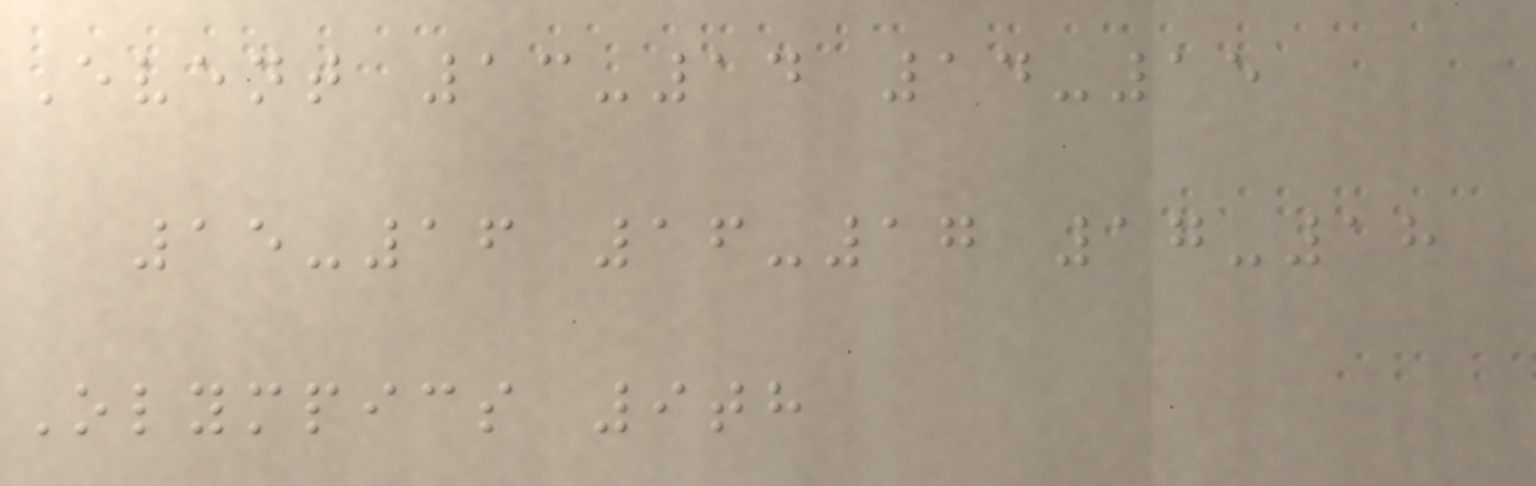Event 13-14 14-15
15-16 16-17 17-18
Olympics 9th
